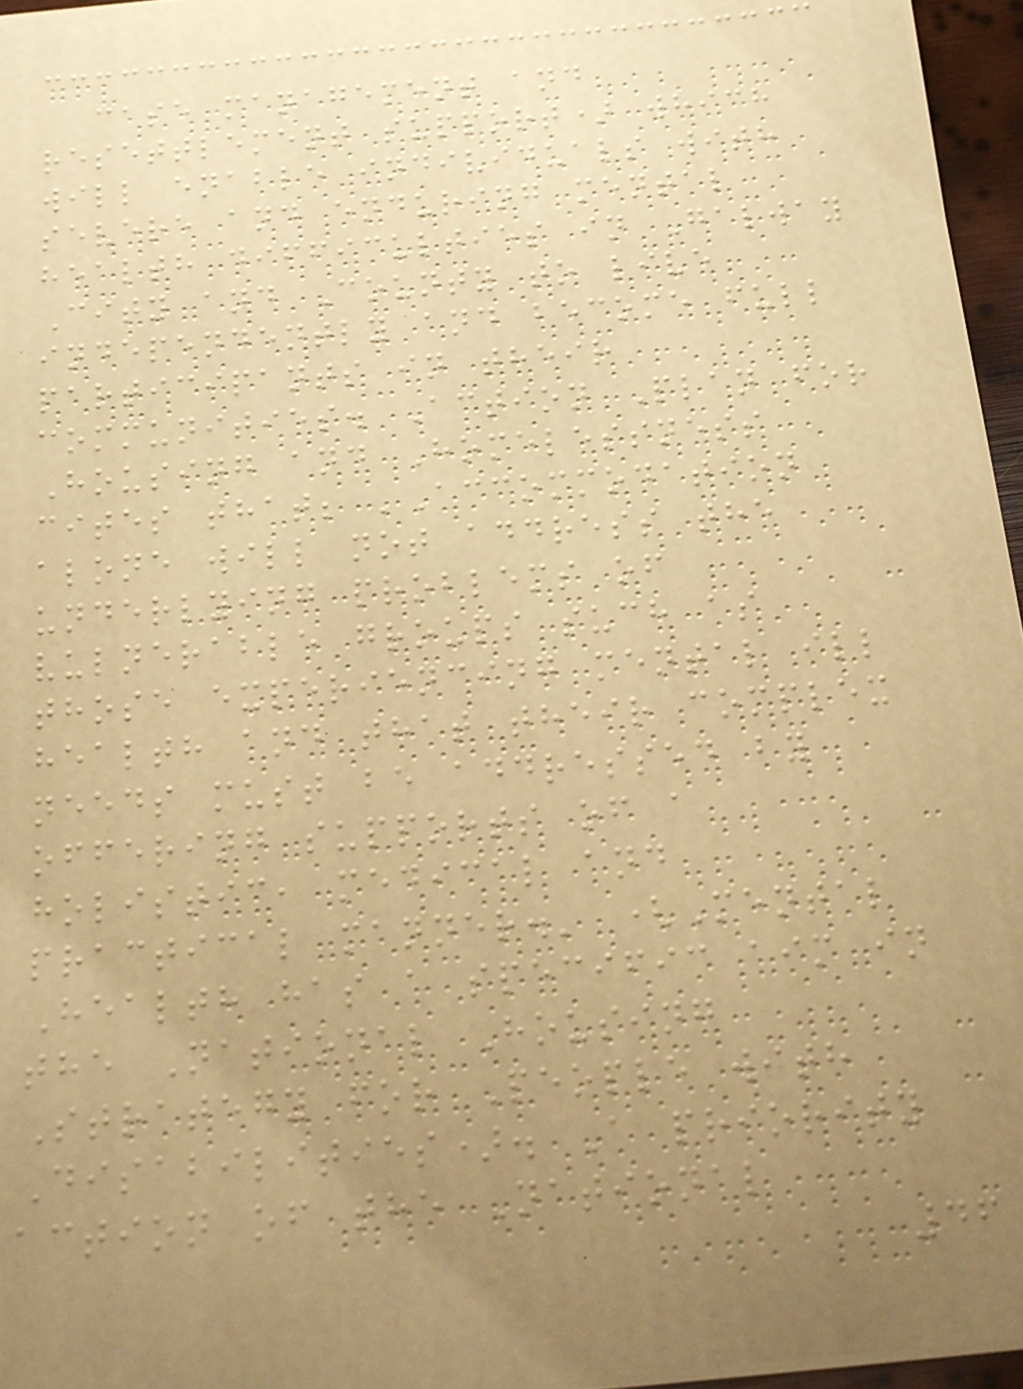case management and
resettlement support) which
will enable individuals with
severe and enduring mental
health difficulties in Galway
City and County to live
independently and become full
participants in their
communities. Action Plan for
Housing and Homelessness
cites that; 'Accommodation
alone will not address the
underlying problems of
vulnerable groups such as
those experiencing mental ill
health and that their complex
needs must be addressed by
offering supports of a
holistic, medical and
practical manner.' (Mental
Health has a specific aim in
the National Housing
Strategy for People with
Disabilities). A priority
action of the National
46
